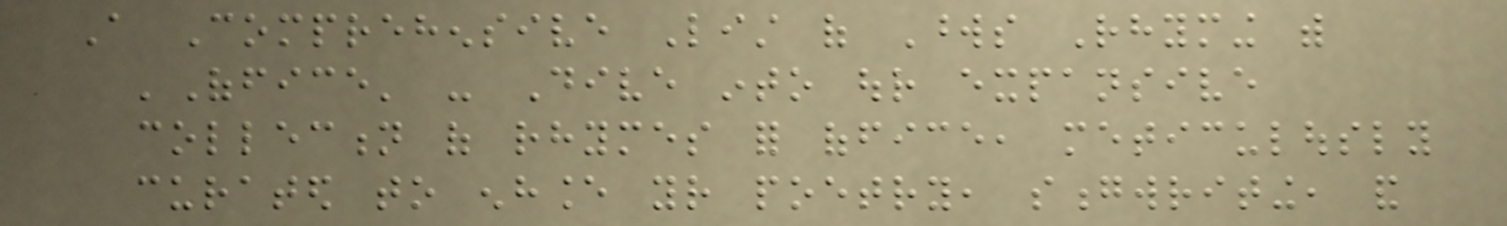A Comprehensive List of Words Rhyming with
'Office' - Dive into our expansive
collection of rhymes for office, meticulously
curated to enhance your poetry, songwriting, and
